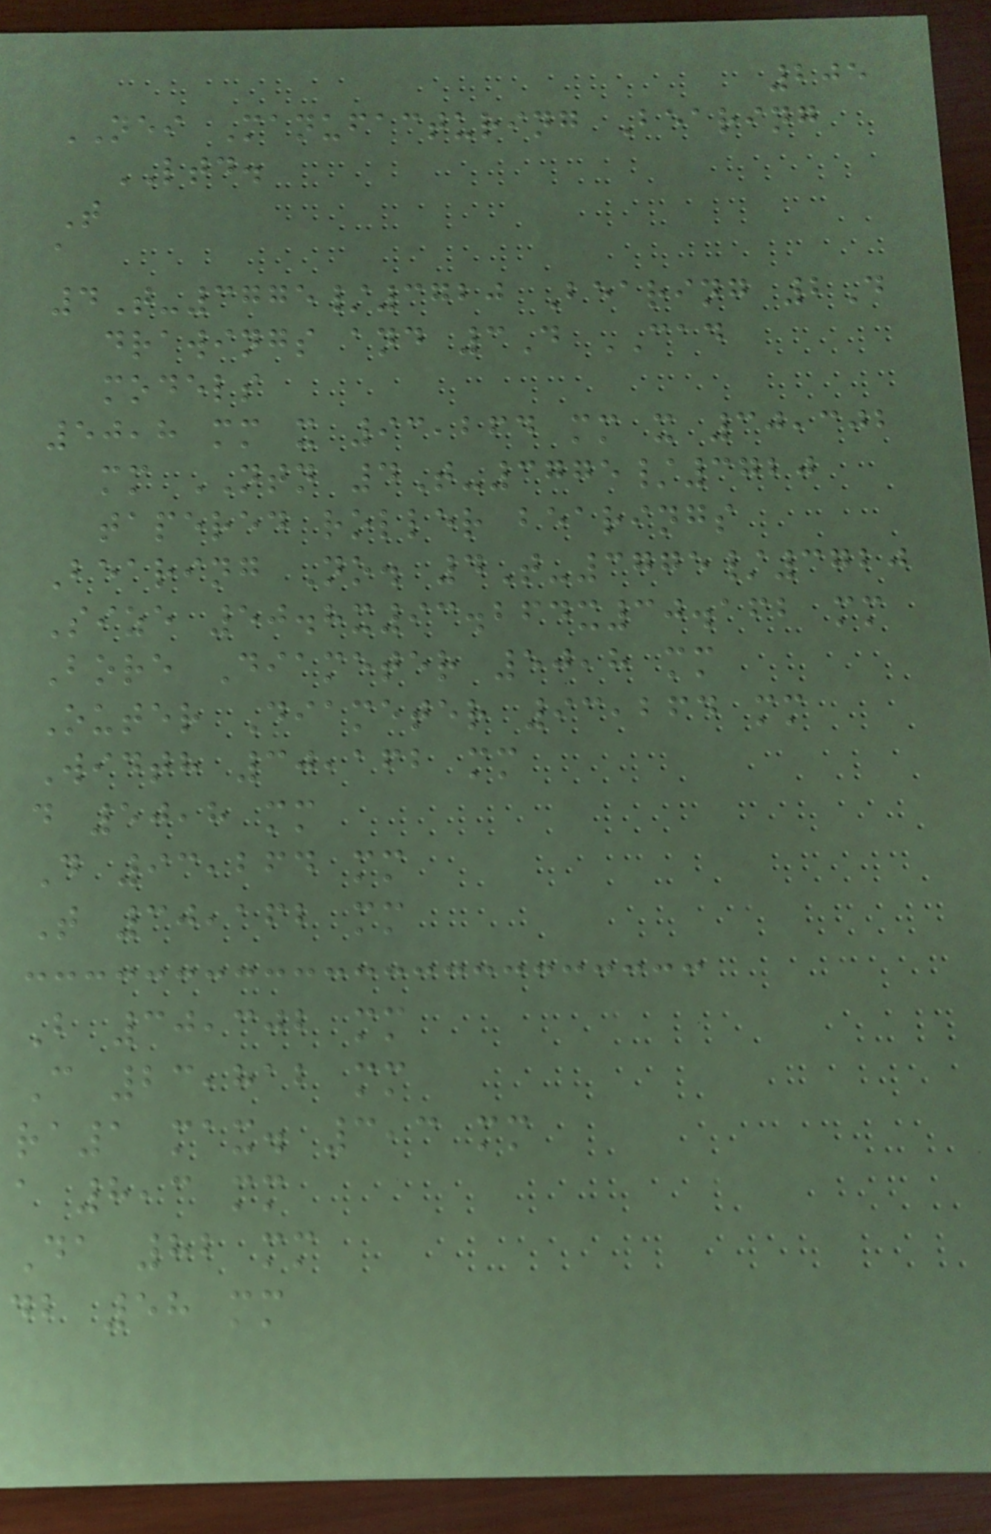205
NEI Manufacturing Bearing
LTD.
T
a
4T-3775/3720 Bearing 2D
drawings and 3D CAD
models
50,8 mm x 93,264 mm x 30,302
mm NTN 4T-3775/3720
tapered roller bearings
Bearing No. 4T-3775/3720
Size 50.8x93.264x30.162 mm
Bore Diameter 50,8 mm
Outer Diameter 93,264 mm
Width 30,162 mm
d 50,8 mm
D 93,264 mm
T 30,162 mm
B 30,302 mm
C 23,812 mm
ra1 max. 3,3 mm
a 8,3 mm
Da 82 mm
db 58 mm
